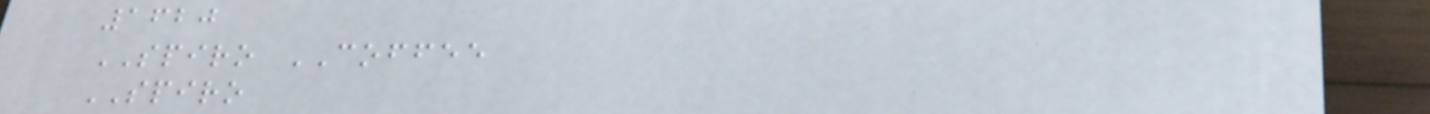1620
SPIRO COFFEE
SPIRO
